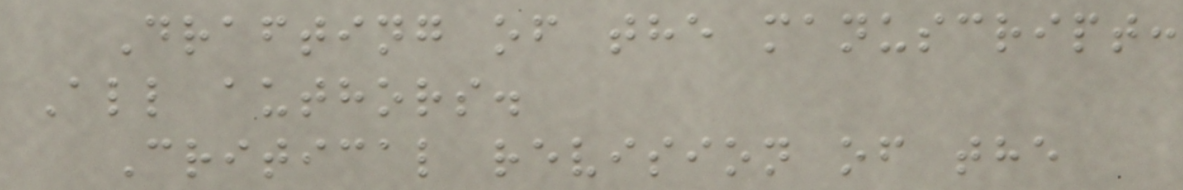Drafting of the manuscript:
All authors.
Critical revision of the
